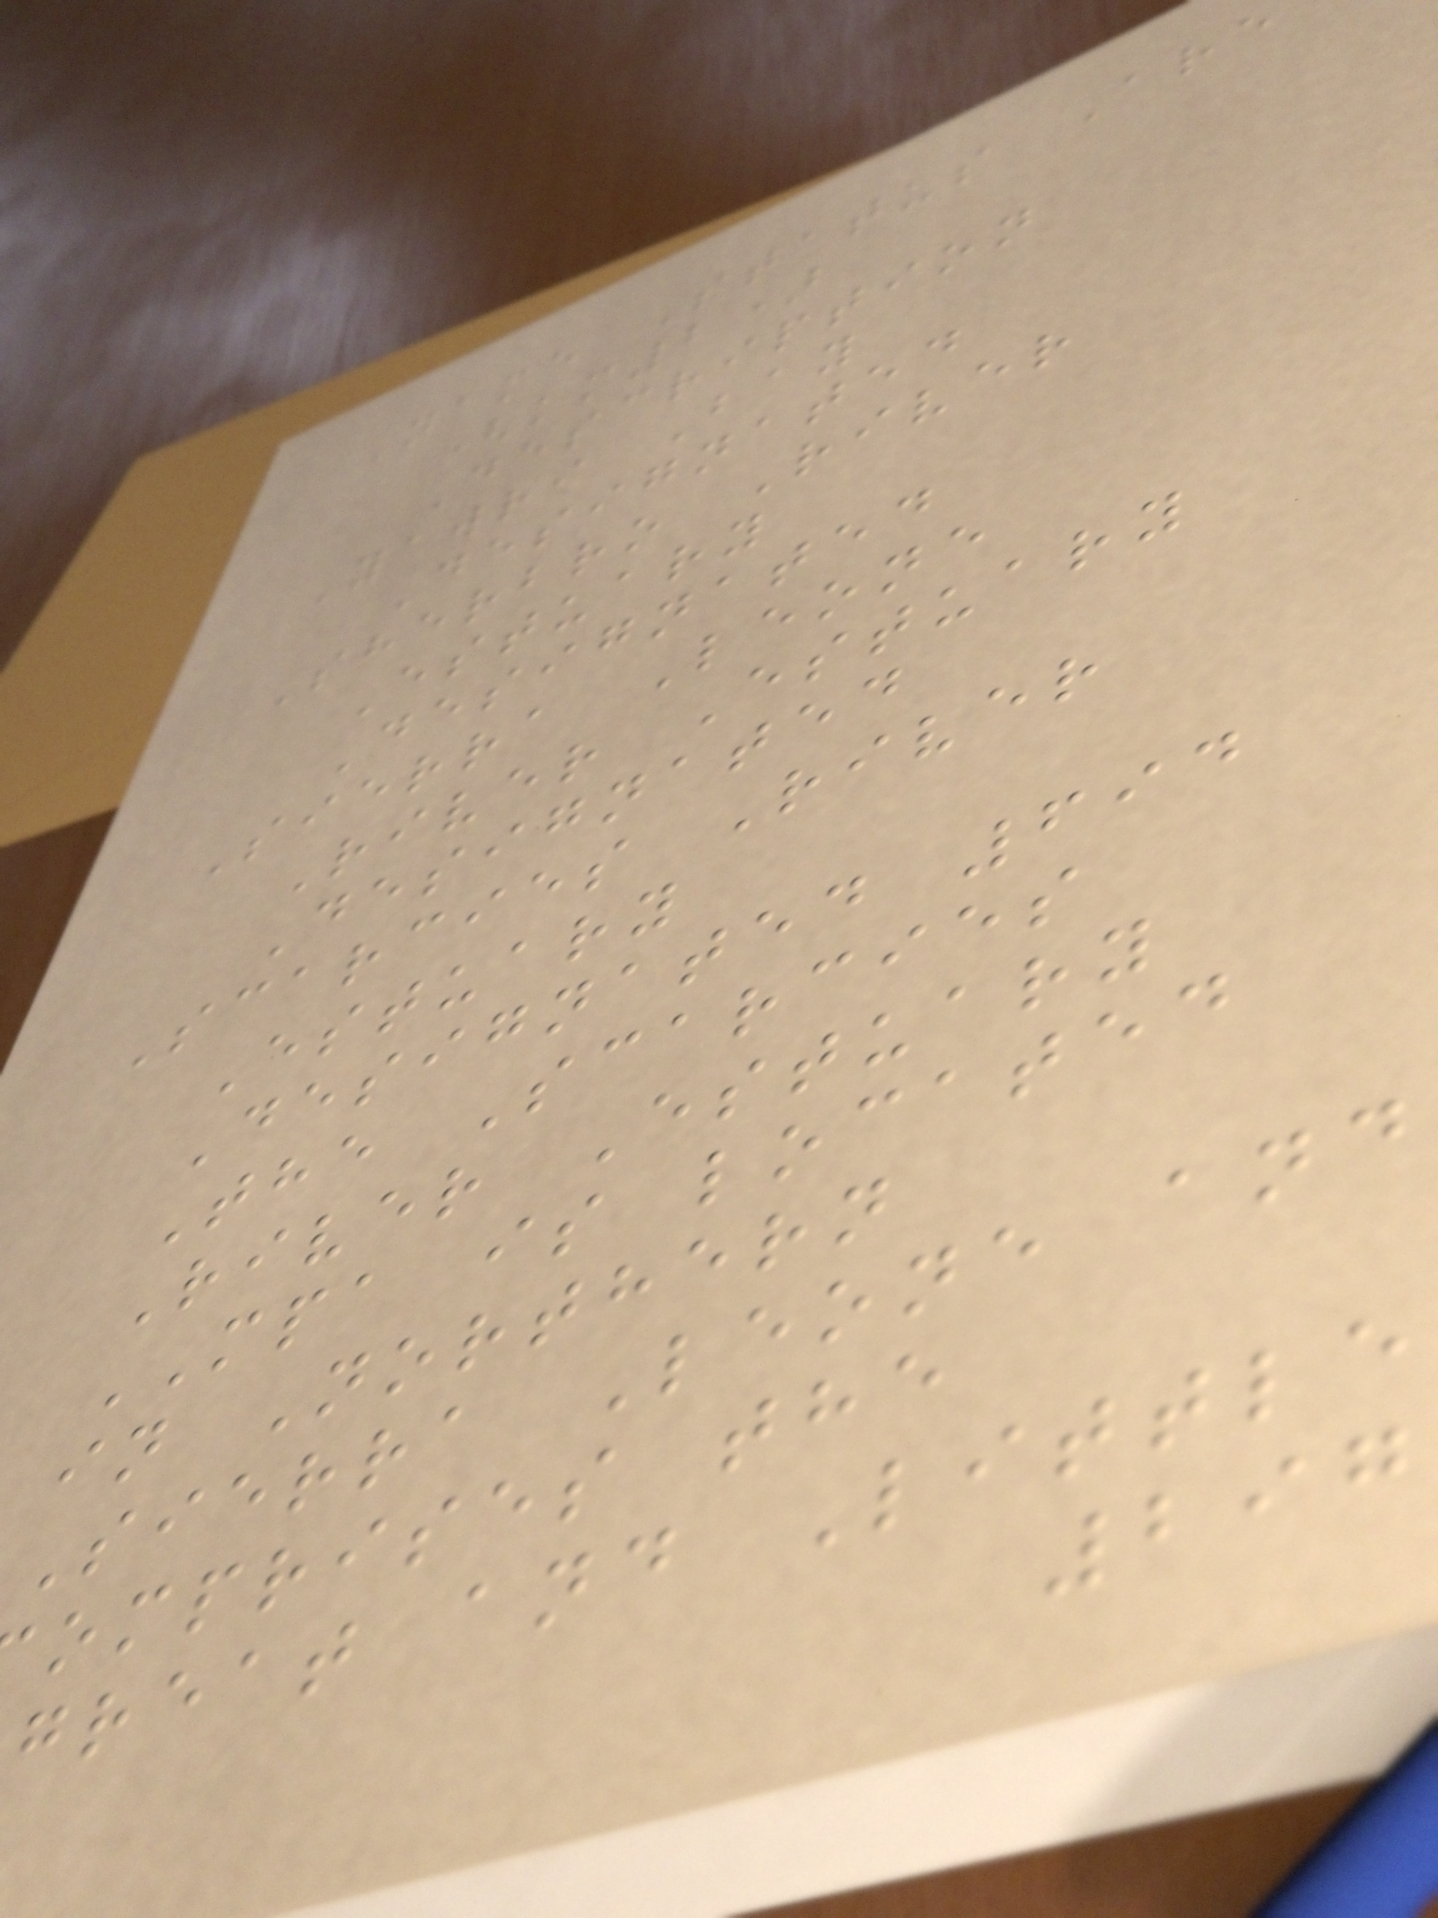Name Status Are
(km2)
Description
Yawri Bay
Designated
Sherbro River
Estuary
Designated
Sierra Leone
River Estuary
Designated
Scarcies River
Estuary
Designated 694
The Scarcies
River Estuary
MPA is located
in Northern
Sierra Leone and
omprises the
great and Little
297
